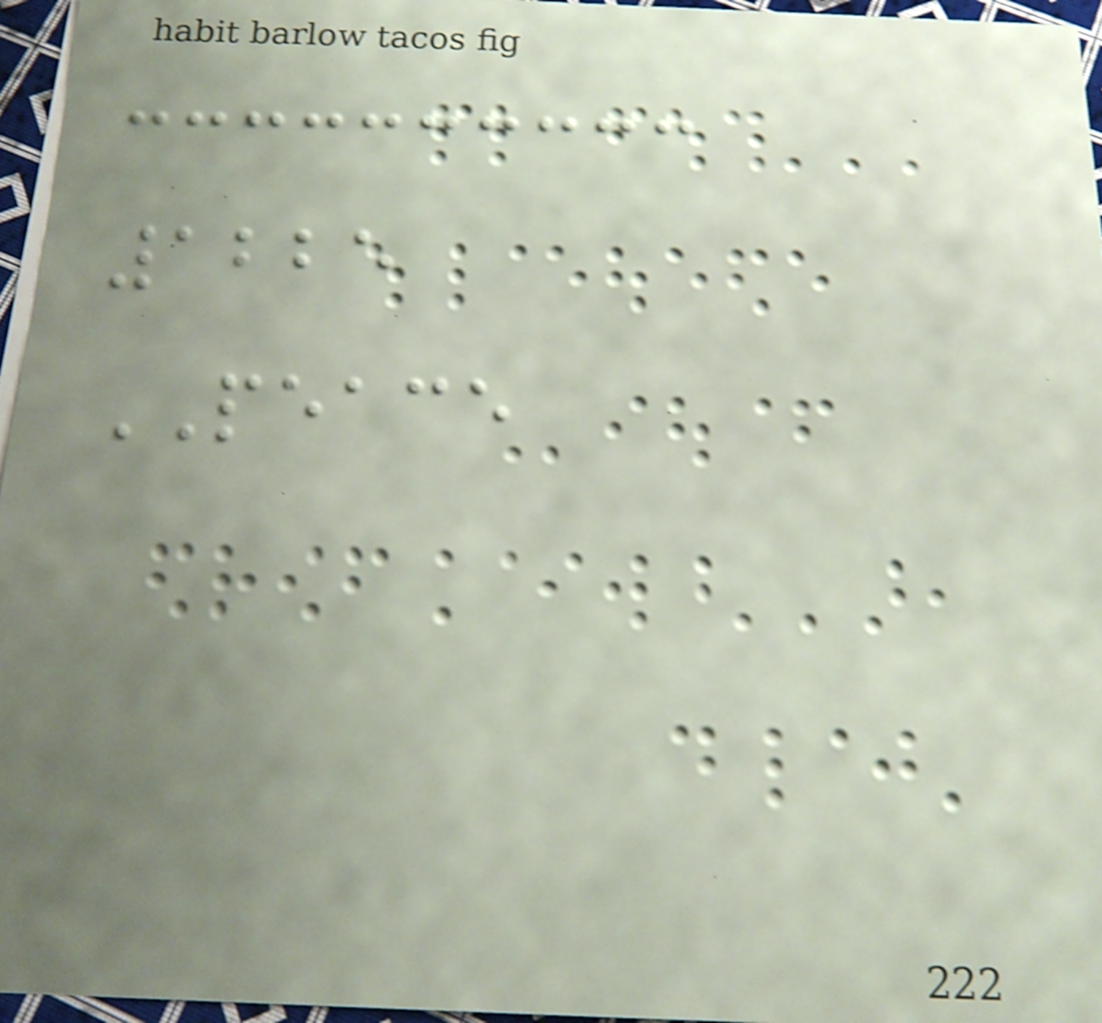1225
PEACE
